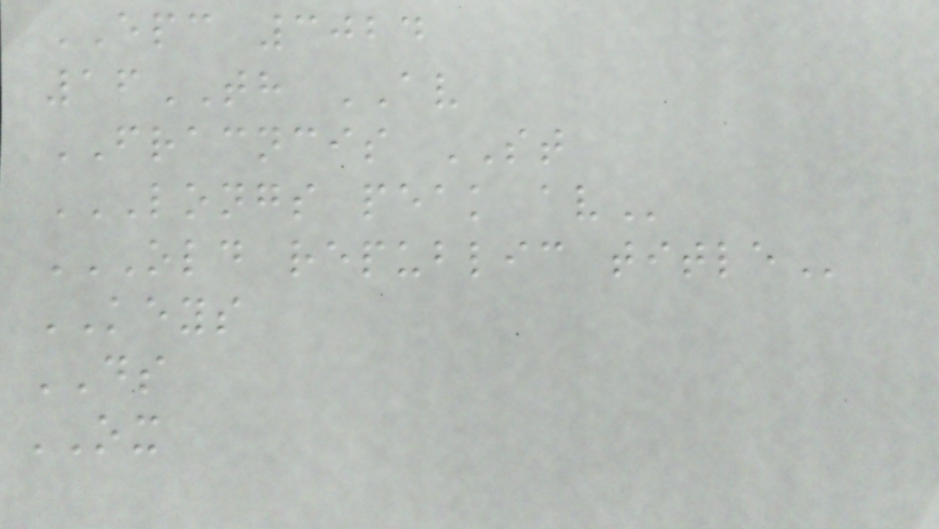EPC 3024
16TH AV
FRACNCIS ST
LONGS PEAK AV
OLD REPUBLIC TITLE
KEYS
DS
OX
